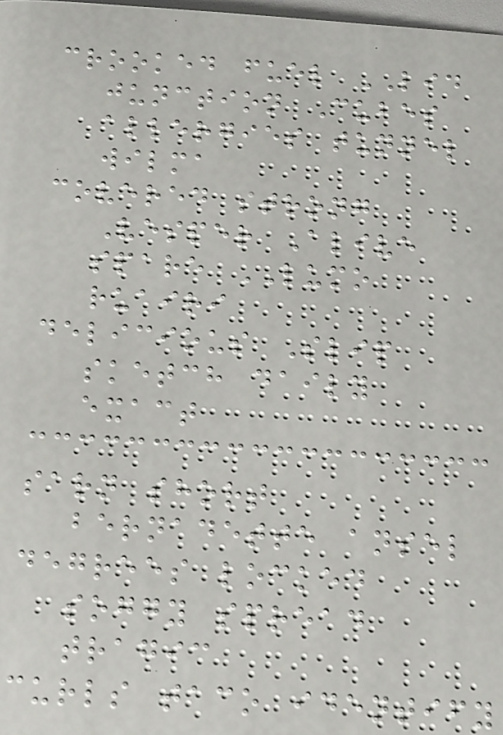crooked fuel LID
junction Cubes
allergies tunnel
wilma
covered strong
Vesper Alive
spare LUMO
ruairi
delicious Slip
sketch daily
exact
sarn short
bernadette ansel
degrees locked
soggy spread
tragic
curls taco identify
